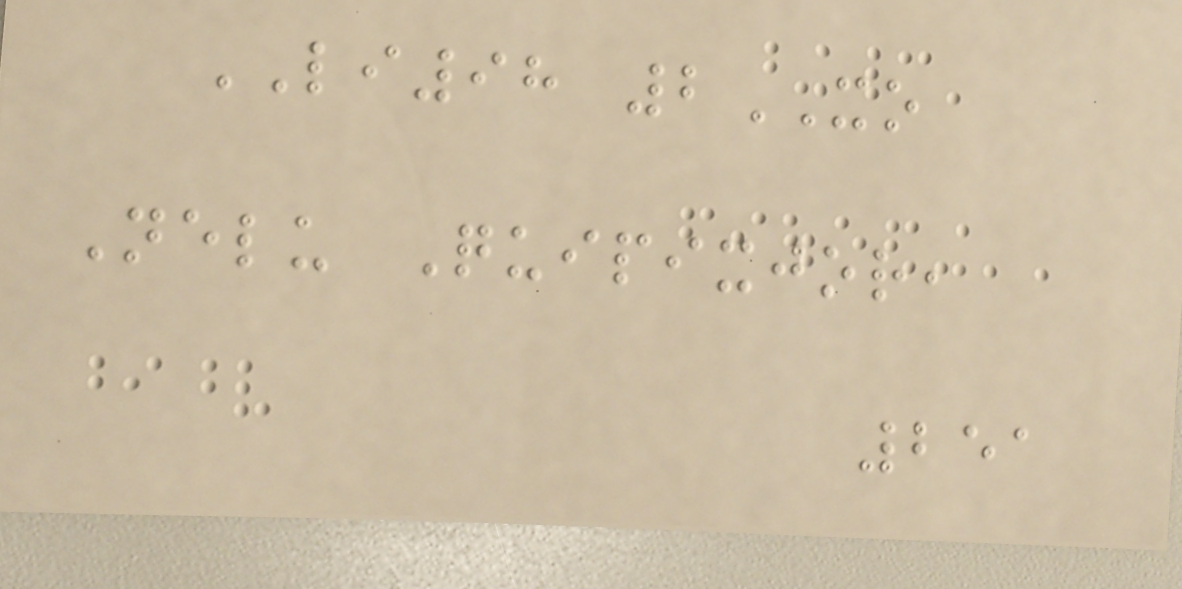LI98 2XO
Nelu Quipixjor,
251
